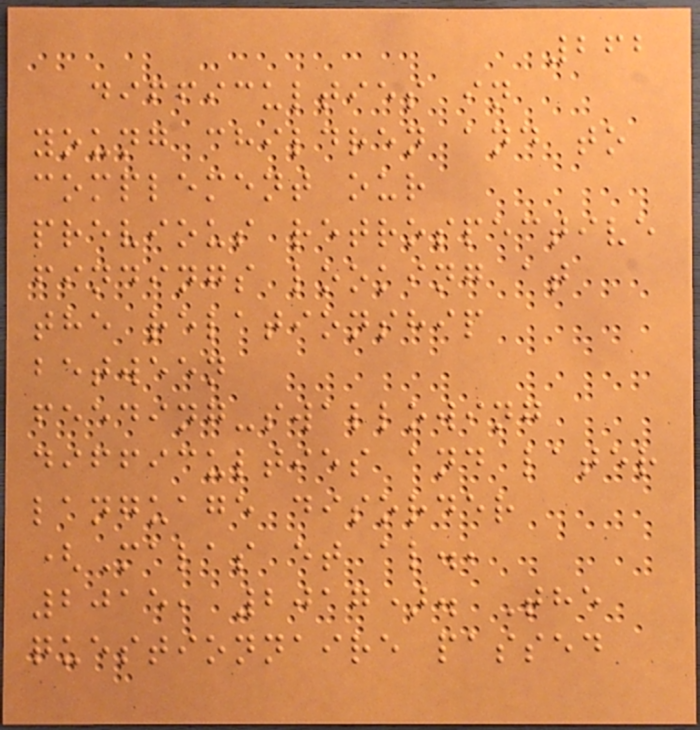262
difficulties in
young children and to
complement our
previous retrospective
findings looking at
the relationship
between
feeding-swallowing
difficulties and later
language disorder
(Malas et al.,
2015, 2017). The
questionnaire passed
